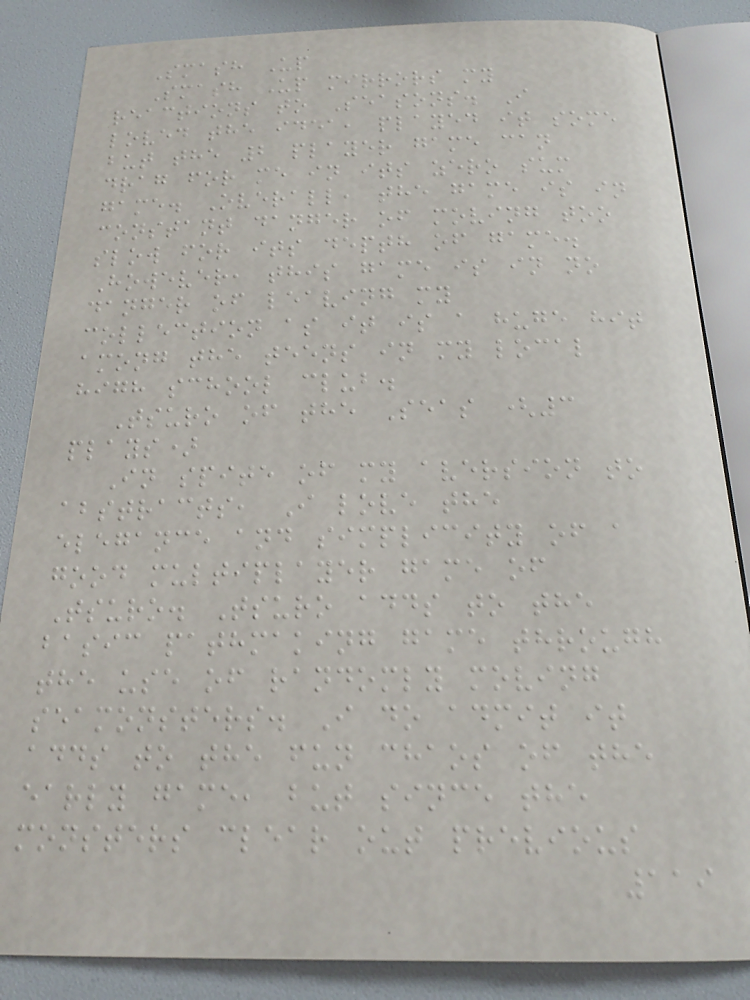Smash Up
Smash Up mirrors my
reactions to Seasons. I
loved the idea, played it some
but the 2 player game can
drag for me in its zero sum
game. Overall, the game is in
constant danger of moving too
slow for its depth of game.
However, this game is in no
danger of leaving my
collection as it is a huge hit
among the teens in my local
high school club.
Tsuro of the Seas (3
plays)
In spite of my aversion to
abstracts, I love the
elegance and simplicity of a
good multiplayer game of
Tsuro. Tsuro adds to the
basic pathmaking game through
the use of randomly moving
seamonsters. I do admit it
adds to the fun chaos of the
early game, but since the
monsters clear out previous
119
